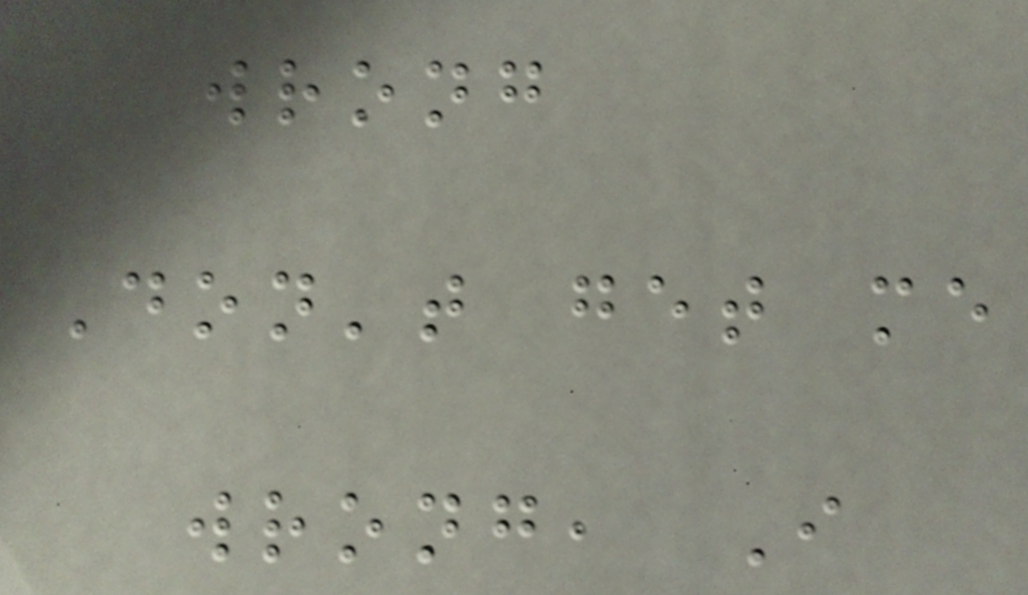wrong
Don't get me
wrong, I
